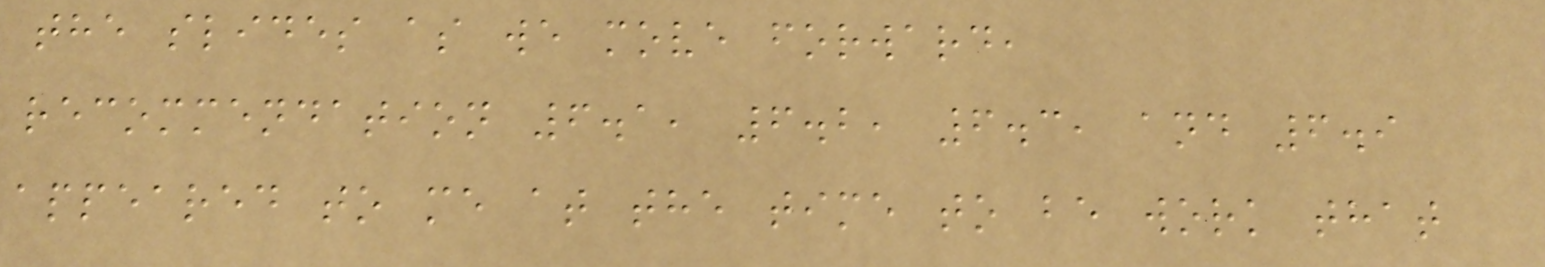the slides as we move forward,
recommendation 6.1, 6.2, 6.3, and 6.9
appeared to me at the time to be work that
